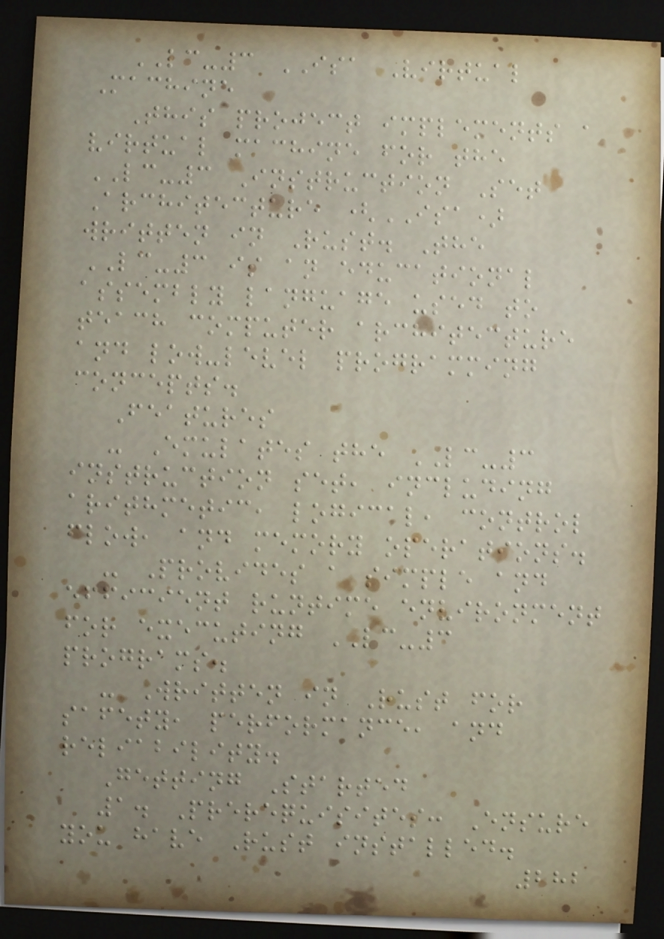LC-3 ISA Virtual
Machine
This project implements a
virtual machine for the
LC-3 Instruction Set
Architecture (ISA)
written in Rust. The
LC-3 is an educational
assembly language used to
teach computer architecture
and low-level programming
concepts.
Features
- Emulates the LC-3
instruction set, including
arithmetic, logical, control
flow, and memory operations.
- Provides a simple and
efficient runtime environment
for executing LC-3
programs.
- Written in Rust for
safety, performance, and
reliability.
Getting Started
1. Prerequisites: Ensure
you have Rust installed.
282
